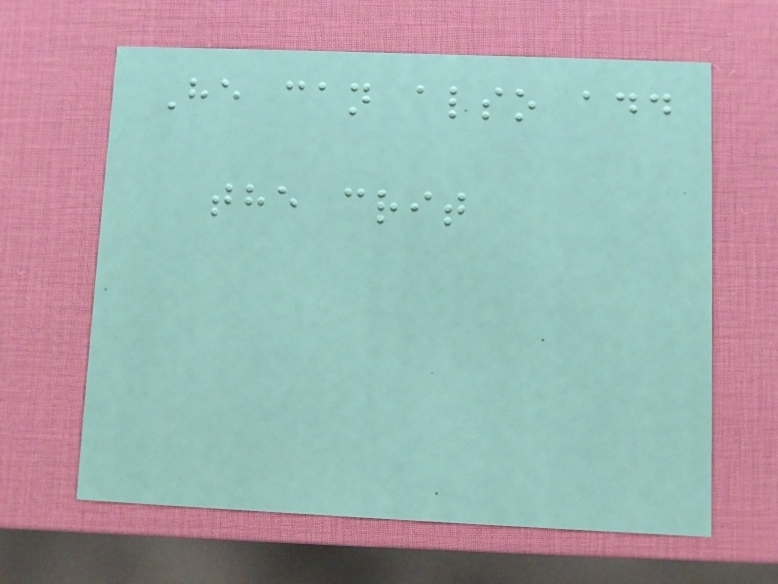He can also add
the crit
